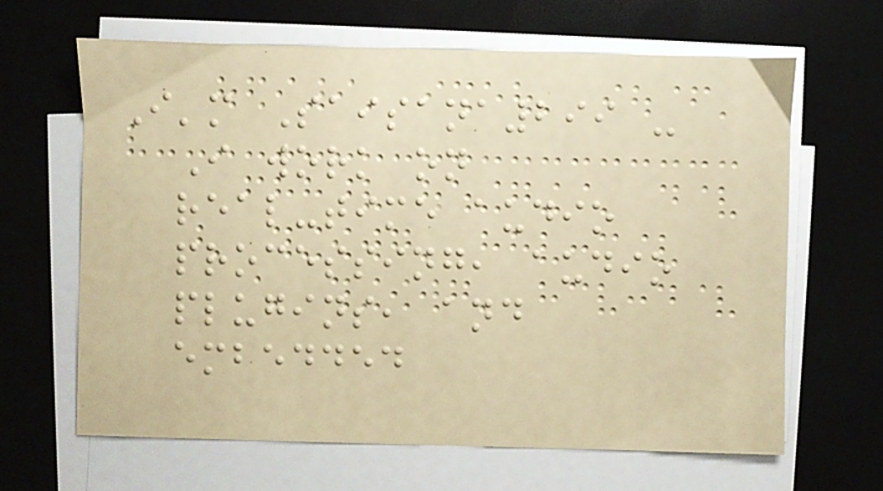I'm Saisana299 -
I work on
real-time audio
processing, audio
plugins, and
embedded
